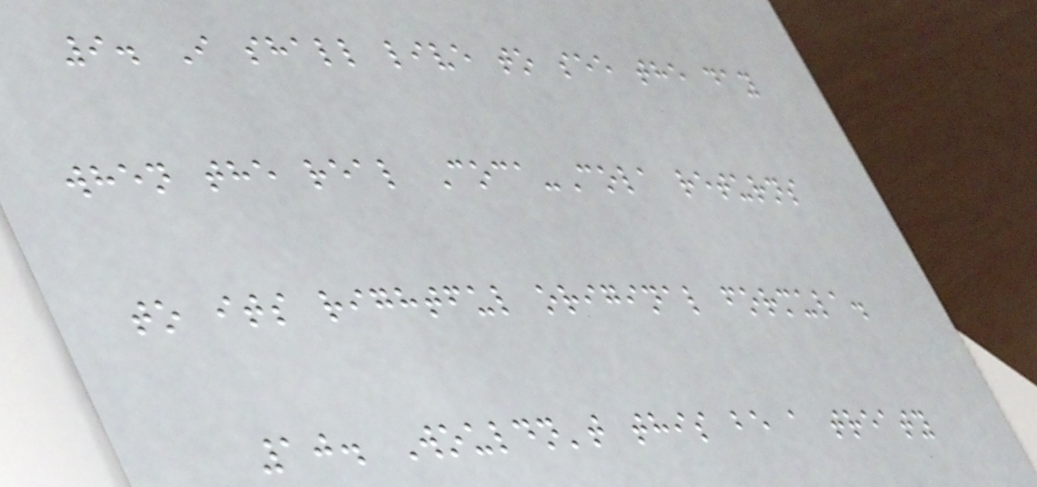9. I shall live to see the day
when the real Coca-Cola returns
to its rightful original formula.
10. Wouldn't this be a treaty
